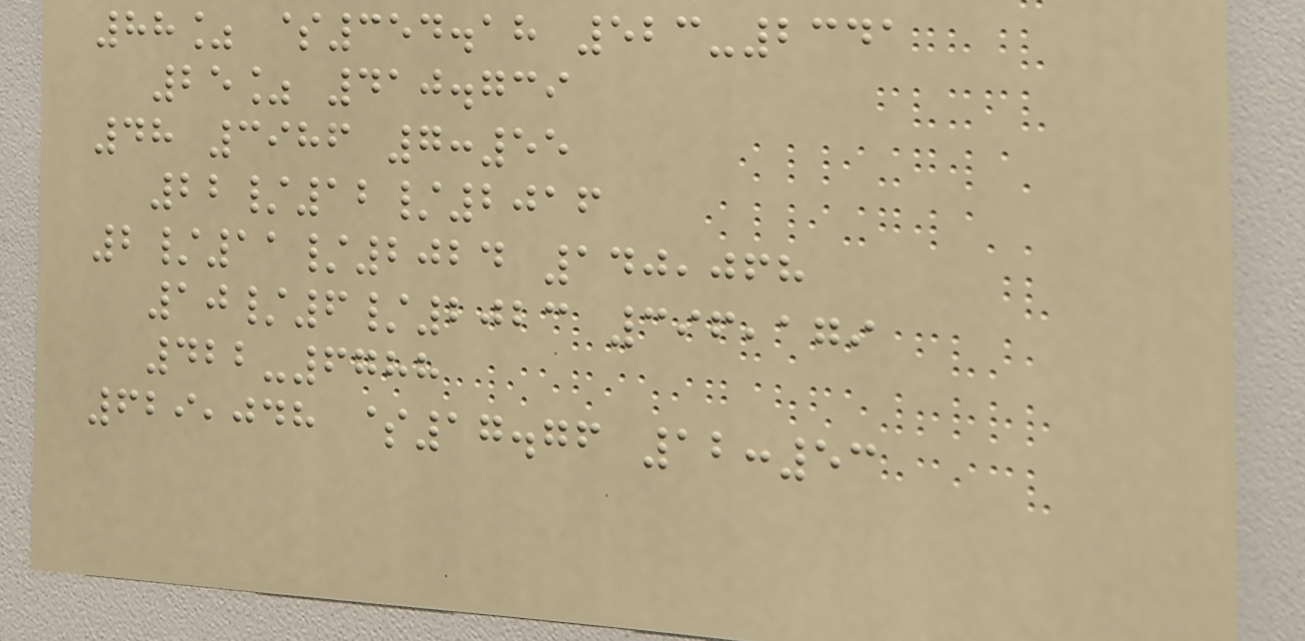88% $354.18 523-2341
25% 410.739
48 3986 7:55
22/12/2016
2/11/2024 140,068
10/6/2023 396,179
422-6788
629,048 $17.76 12:53
